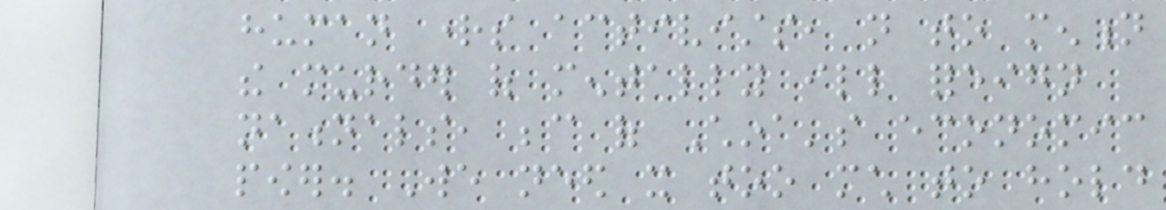human rights activists, not to mention
the murder of mentally ill foreign
nationals, because of China's economic
power. We need it too much to hold
